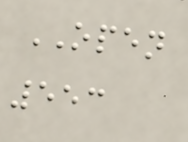OPEN
553
